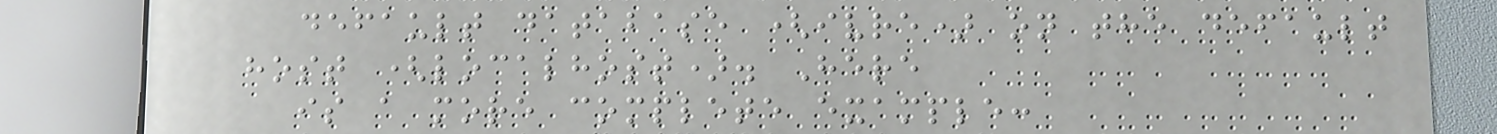default database (ivre) on the default
host (localhost). Here
is a more complete example:
